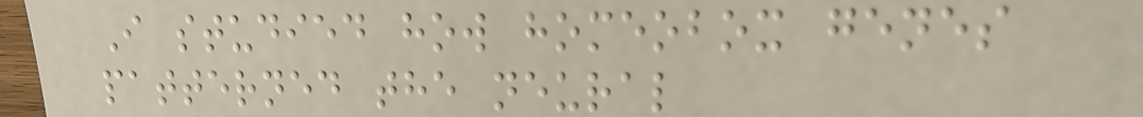I studied how homeobox genes
patterned the neural
